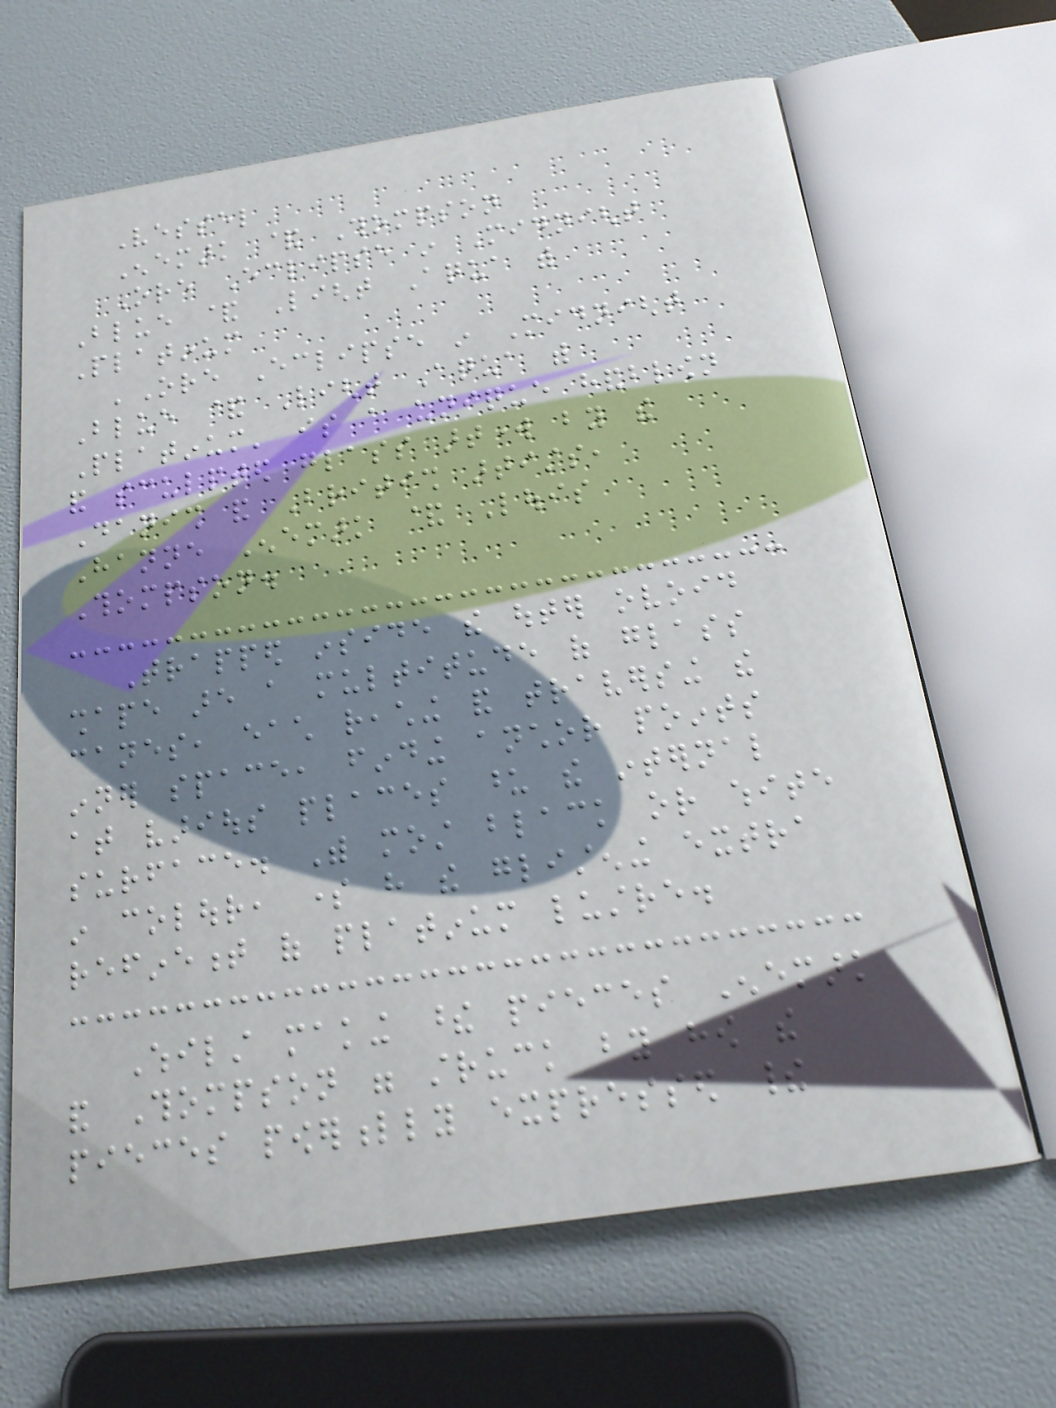Vessel
Enemark & Thompson
Ore Eclipse in Midnight
Blue & Light Aqua with
Platinum
'Ore Eclipse in Midnight
Blue & Light Aqua with
Platinum' is a unique handblown
and sculpted glass artwork by the
Danish and British artists,
Hanne Enemark & Louis
Thompson.
Trapped inside the outer ovoid
shape are a multitude of glass
canes, each reaching and traversing the
inner space, finding anchor points
at various places upon the internal
surface. With most black or white
in colour, some have the glistening extra
refinement of platinum lustre.
Whilst making these pieces Enemark
and Thompson were struck by how the
pieces powerfully expressed their
